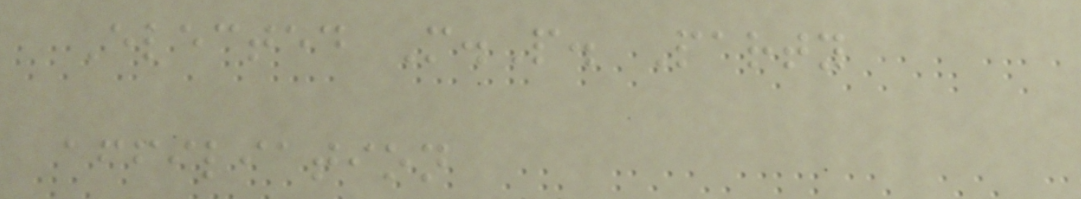Elected M.P. Party
affiliation
